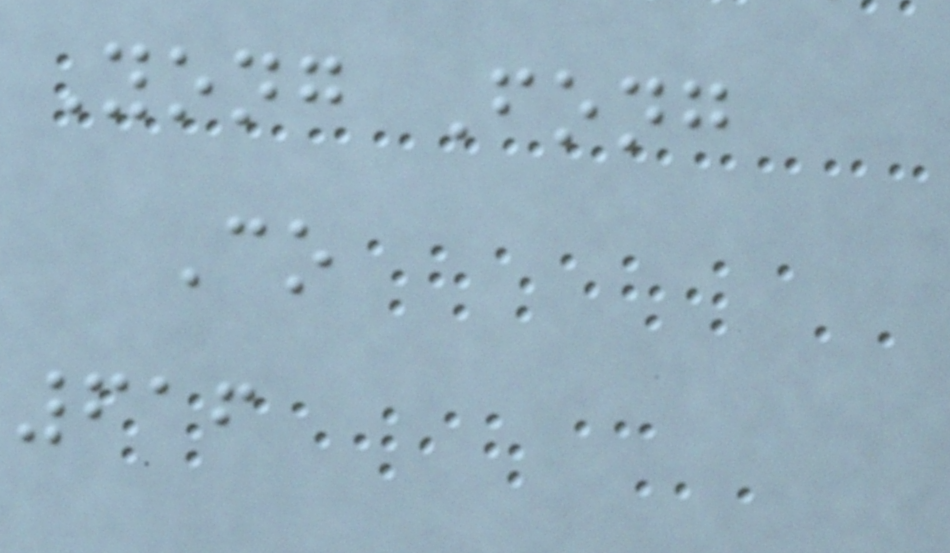Yong Fong
Co
616
